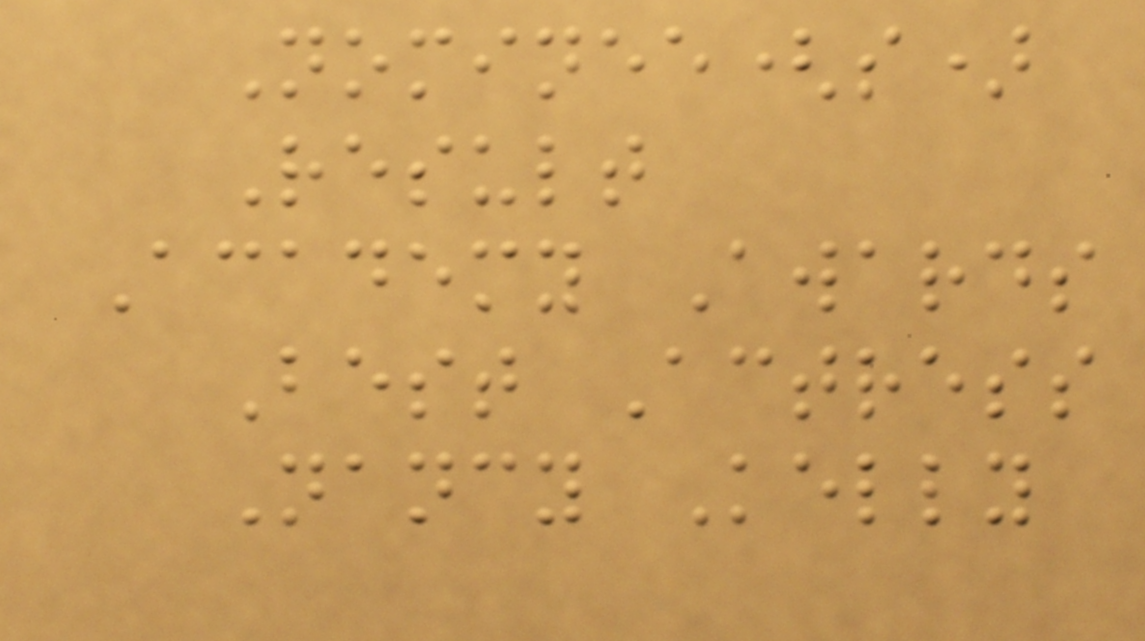Nominee(s)
Result
Academy Awards
Best Actress
Nancy Kelly
